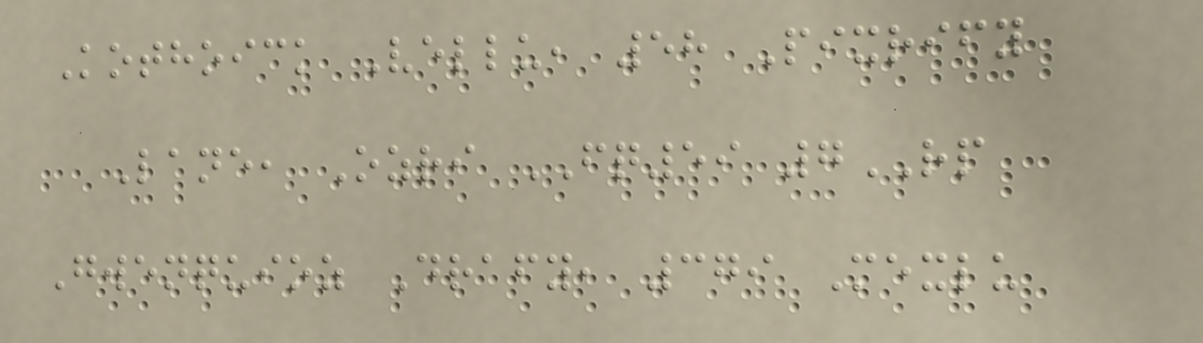Kothoick Vellu, 58 Pixrify
Lane, Ozri FQ59 7RP
Gwenquioz Drafy, 379 Mexlu
